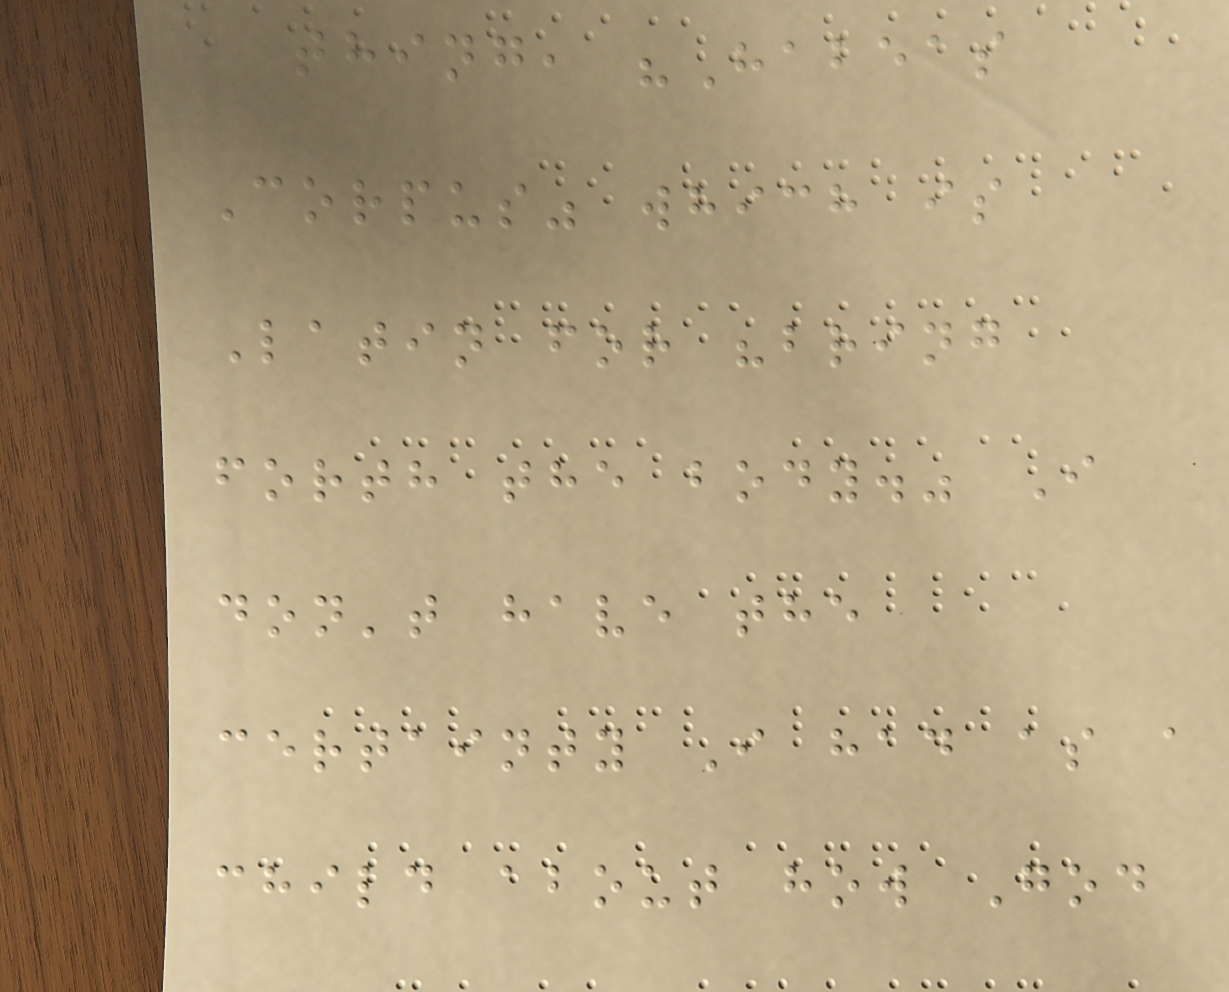thing, "Habeas
Corpus" which is
Latin for "bring
forth the body." I
don't have the
certainty I had as a
child about how God
